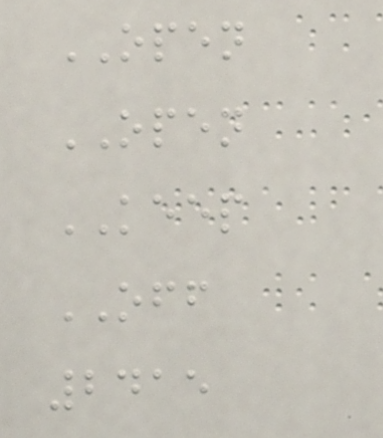OPEN
OPEN
KEEP
OFF
2415
